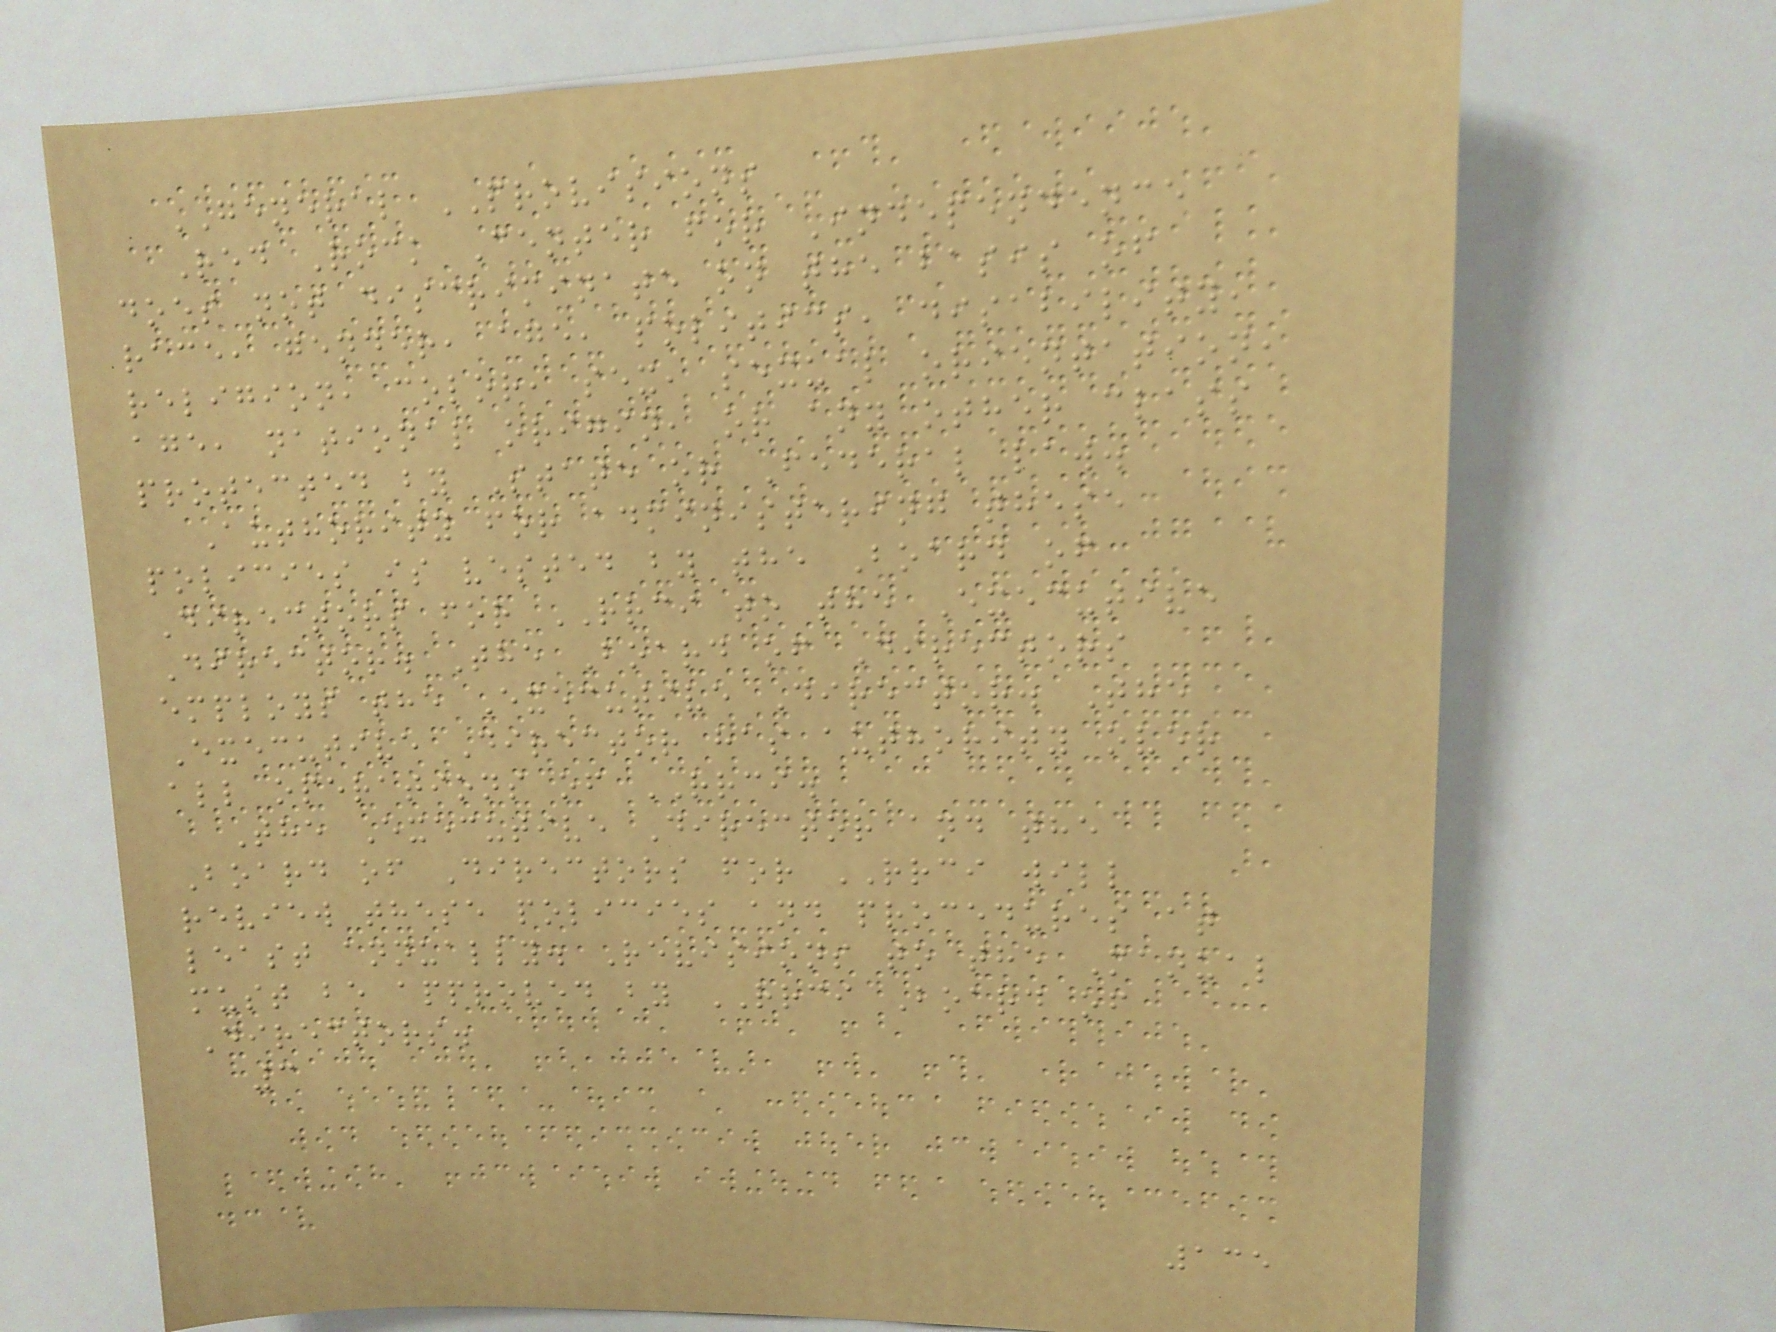GENERAL PROVISIONS
Red Rock Center for Independence
does not discriminate on the basis of
race, gender, age, politics, disability,
religion, color, sex, sexual orientation,
age, national origin, or any other class
protected by State or Federal law.
Authority for administering these
policies is vested by the Board of
Directors for RRCI to the Executive
Director. The Board of Directors
employs the Executive Director. The
Executive Director has authority over
all operations of RRCI.
The Executive Director and the
Board of Directors for RRCI will
review these policies and procedures at
least annually. Revisions to the Manual
must be approved by RRCI Board of
Directors.
3
135
